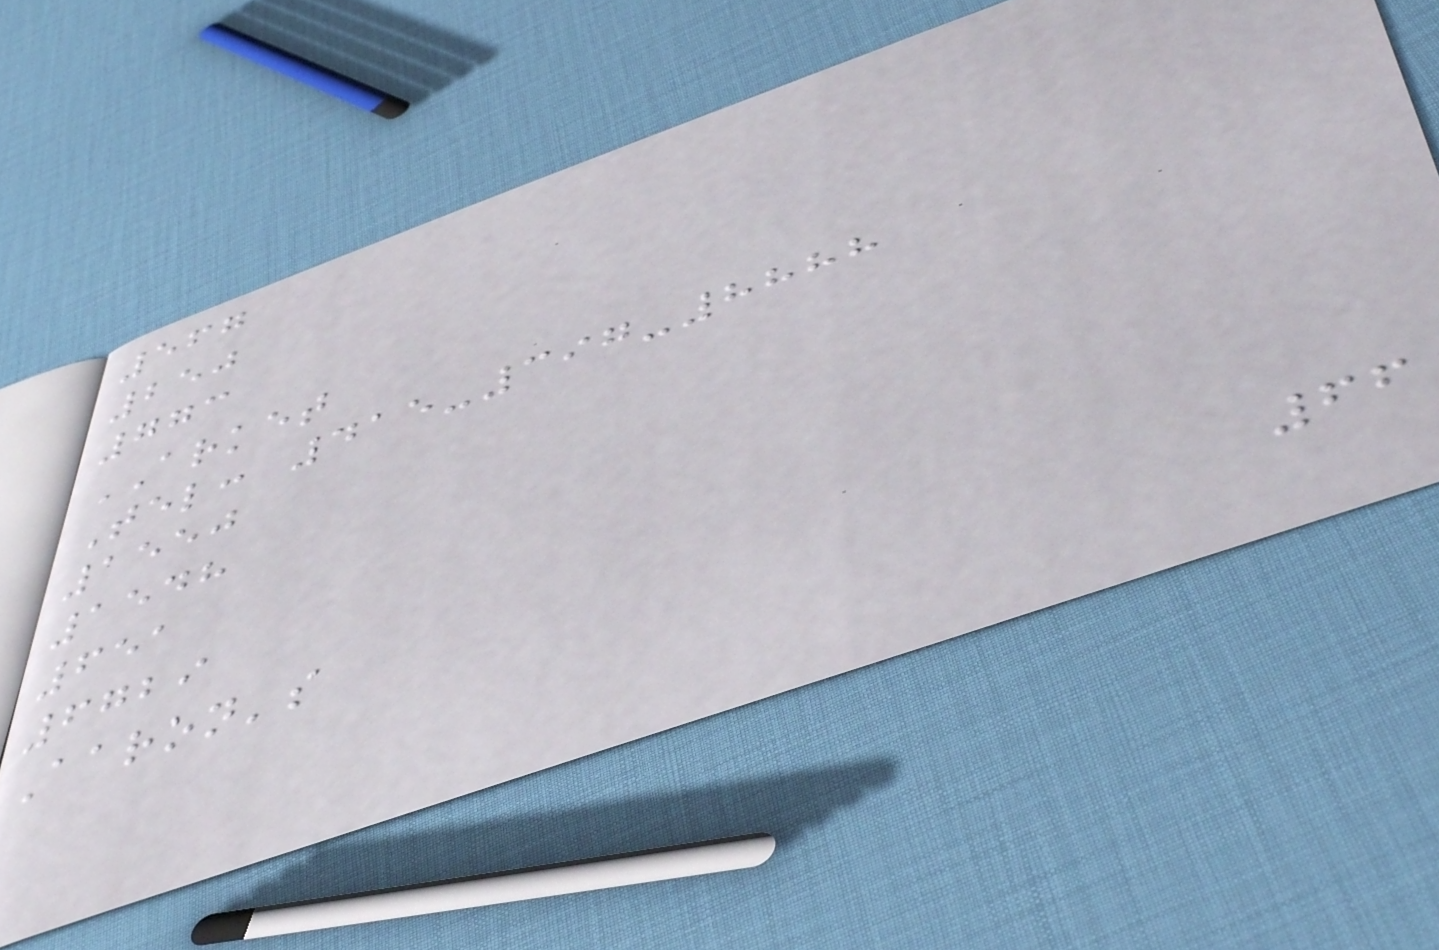567
250
773
ARKET
Tel: 415-397-8888
1550
1548
651
6729
Aaron's
66
